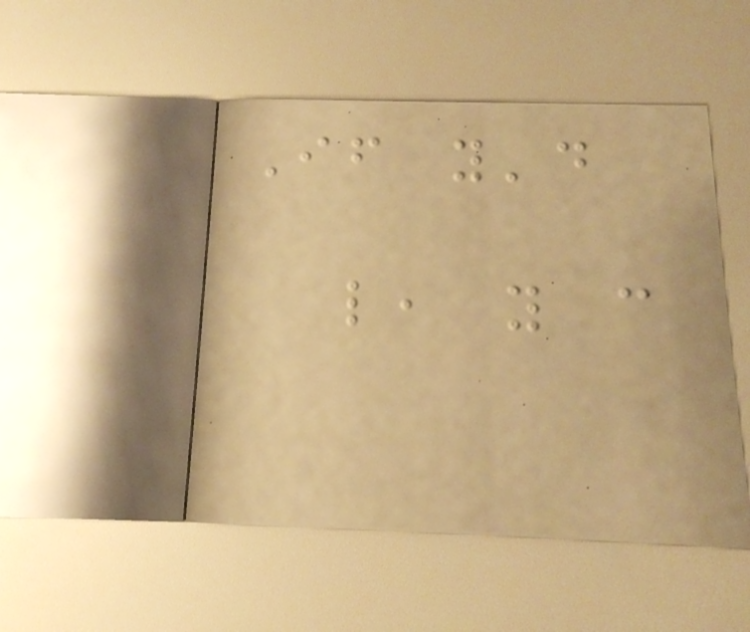If you'd
like, you can
